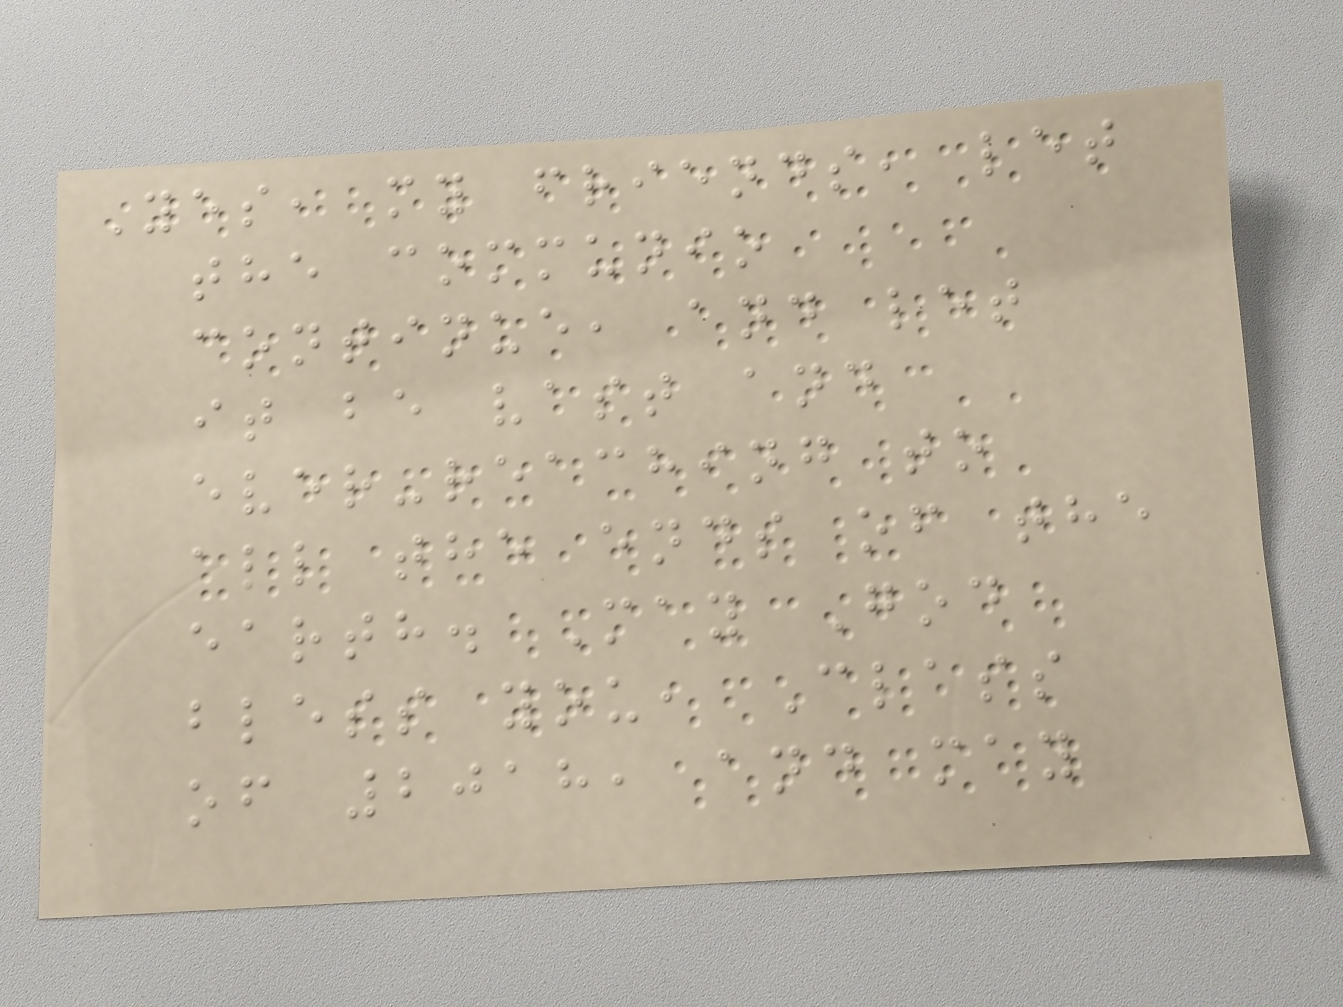Yes, my friends, let
the communio
continue, and let
it be vast and
ever-reaching to
all the ends of the
earth. May God
bless you, Class
of 2018, and may
